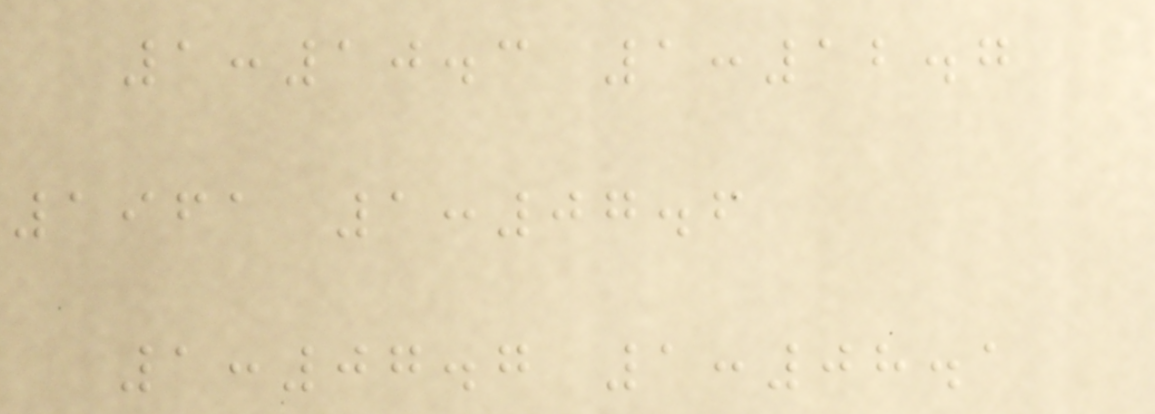1:10.3 1:12.7
1961 1:07.6
1:07.7 1:08.1
